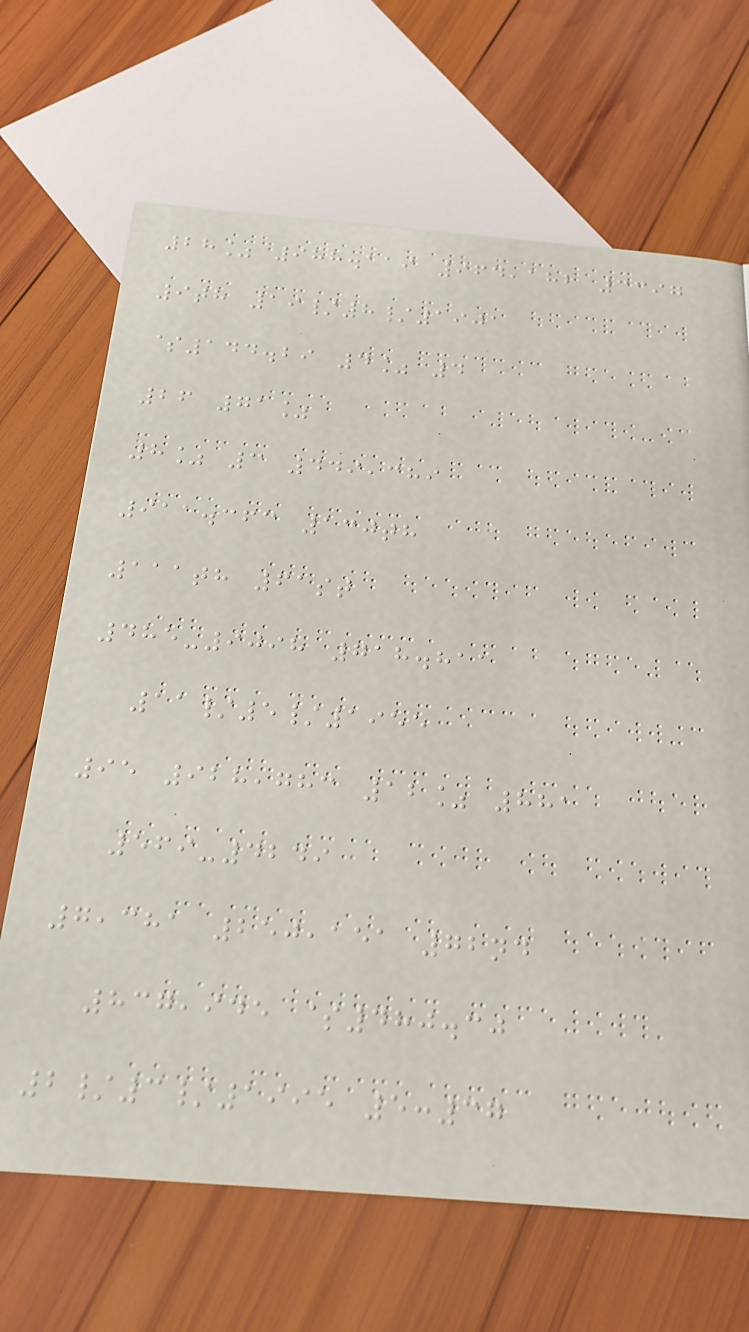28% 988.119 964,182 3397
9th 19/8/1901
$144.29 4% 4
26 71%
8% 3 449,389
911.363 130th
111th 61st
485-9098 718.811
11/5/1955
95 928,783 12% 881
569-4249
7,381 250,151 72nd
837,945 $480.30
2/3/1995 5:37
